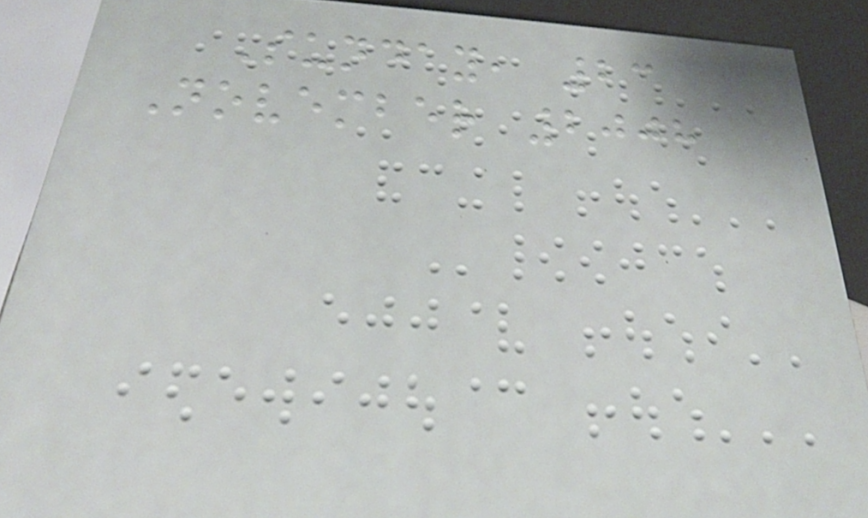Sunday, 23
November 2008
